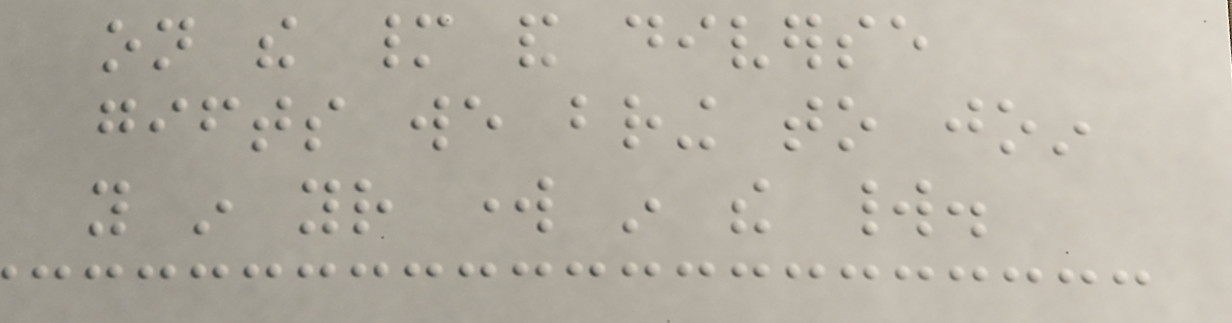on the many and diverse
gifts we bring to join
you in your work in the world.
